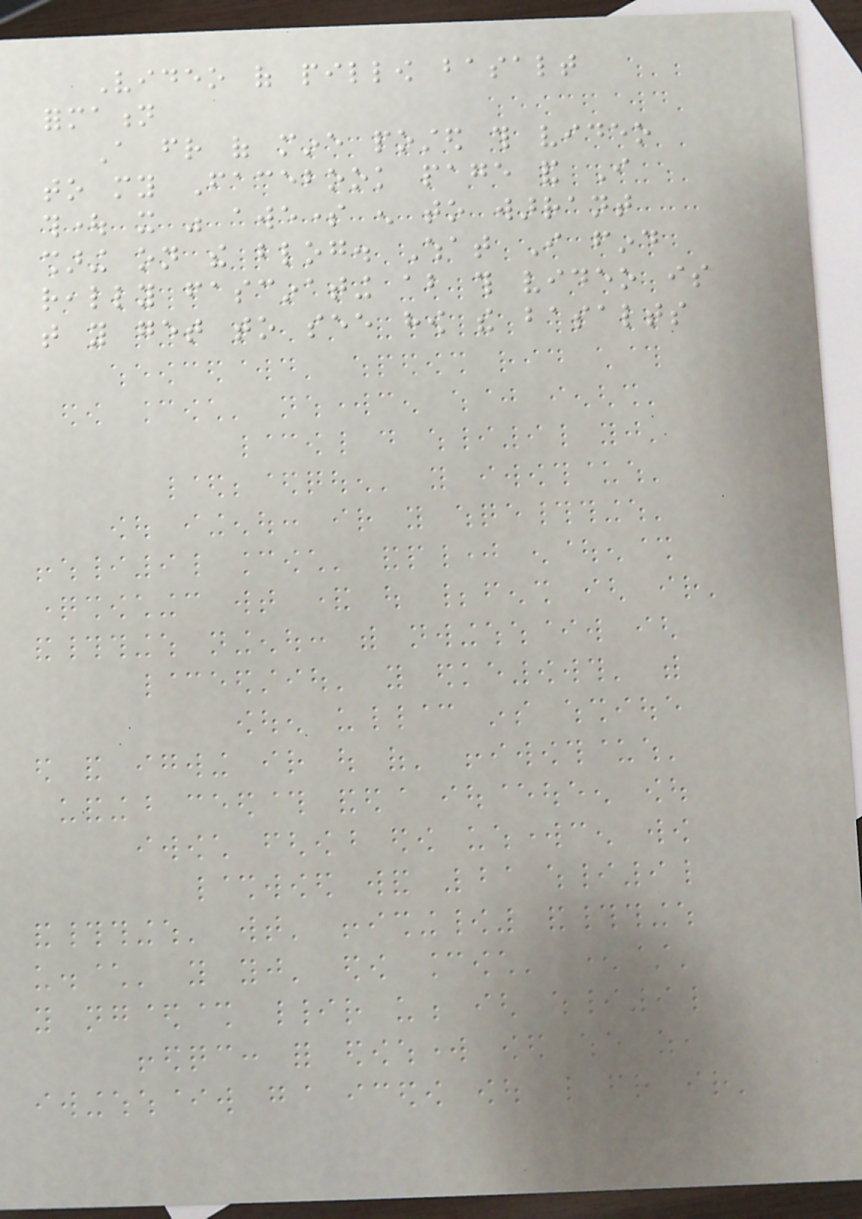Video of pillow basalt
formation
A friend of mine posted this video
to my Facebook page and I
thought it was awesome enough to warrant
sharing on the blog. What I find
really fascinating about this video is
that you get to see how the basalts
